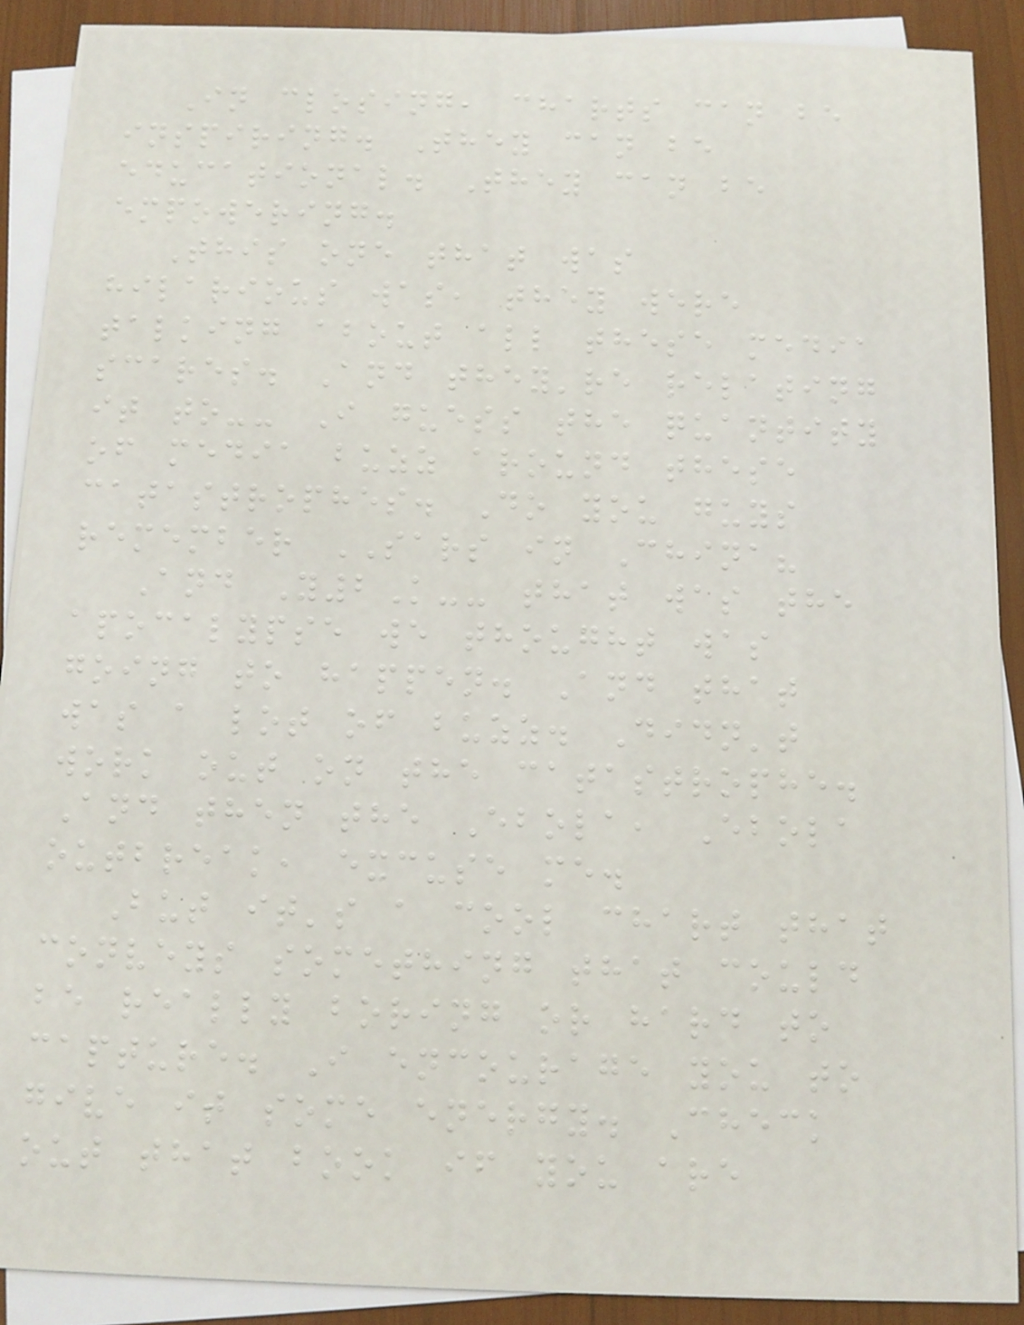In closing, charts can be
inspiring. They can be
educational. They can be
empowering.
This one that was
hilarious was, they were
talking about all these media
scares. And they're relating
it to-- I guess the quantity
of media buzz around these
catastrophes. Do you guys
remember SARS in China?
And Y2K-- that was the
apocalypse we thought was
going to happen. And that
was a lot of buzz. Didn't
work out on the catastrophe.
And then the Ebola, Ebola
outbreak, excuse me.
But it's a cool chart that
conveys something that could
be really boring or hard to
capture. I encourage you to
give it some energy. Check
out that book if you are
